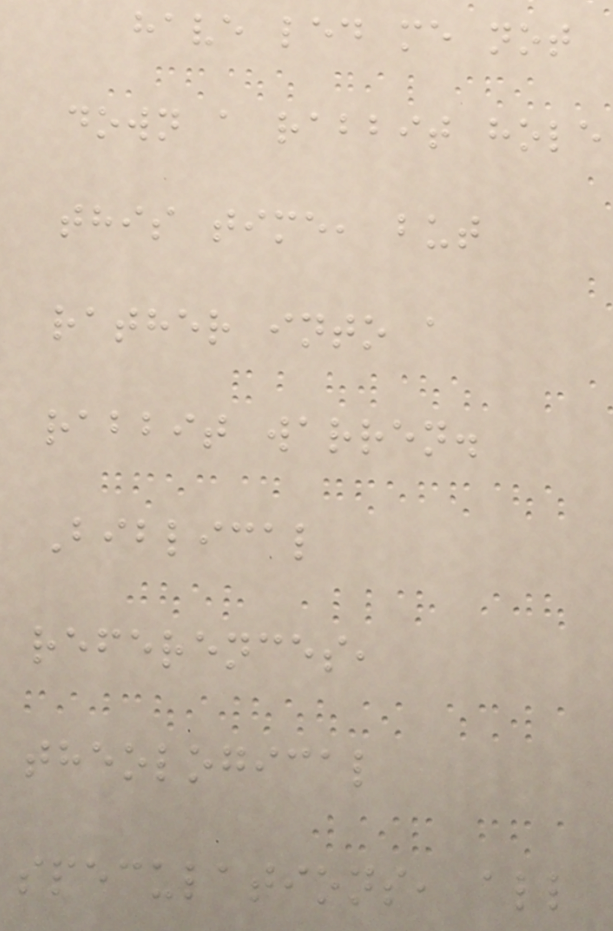have led me not
down a rabbit hole
this time, but
rather into a
rabbit warren.
Biblical
references,
theological
speculations, all
